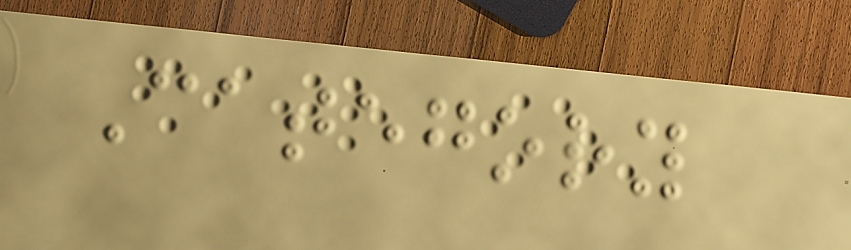Category
